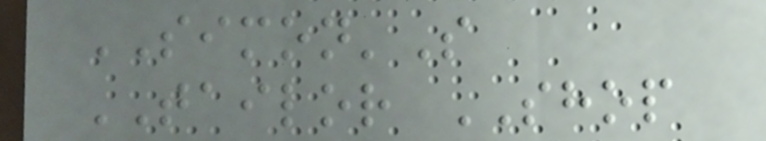SIMON'S
TAILOR SHOP
